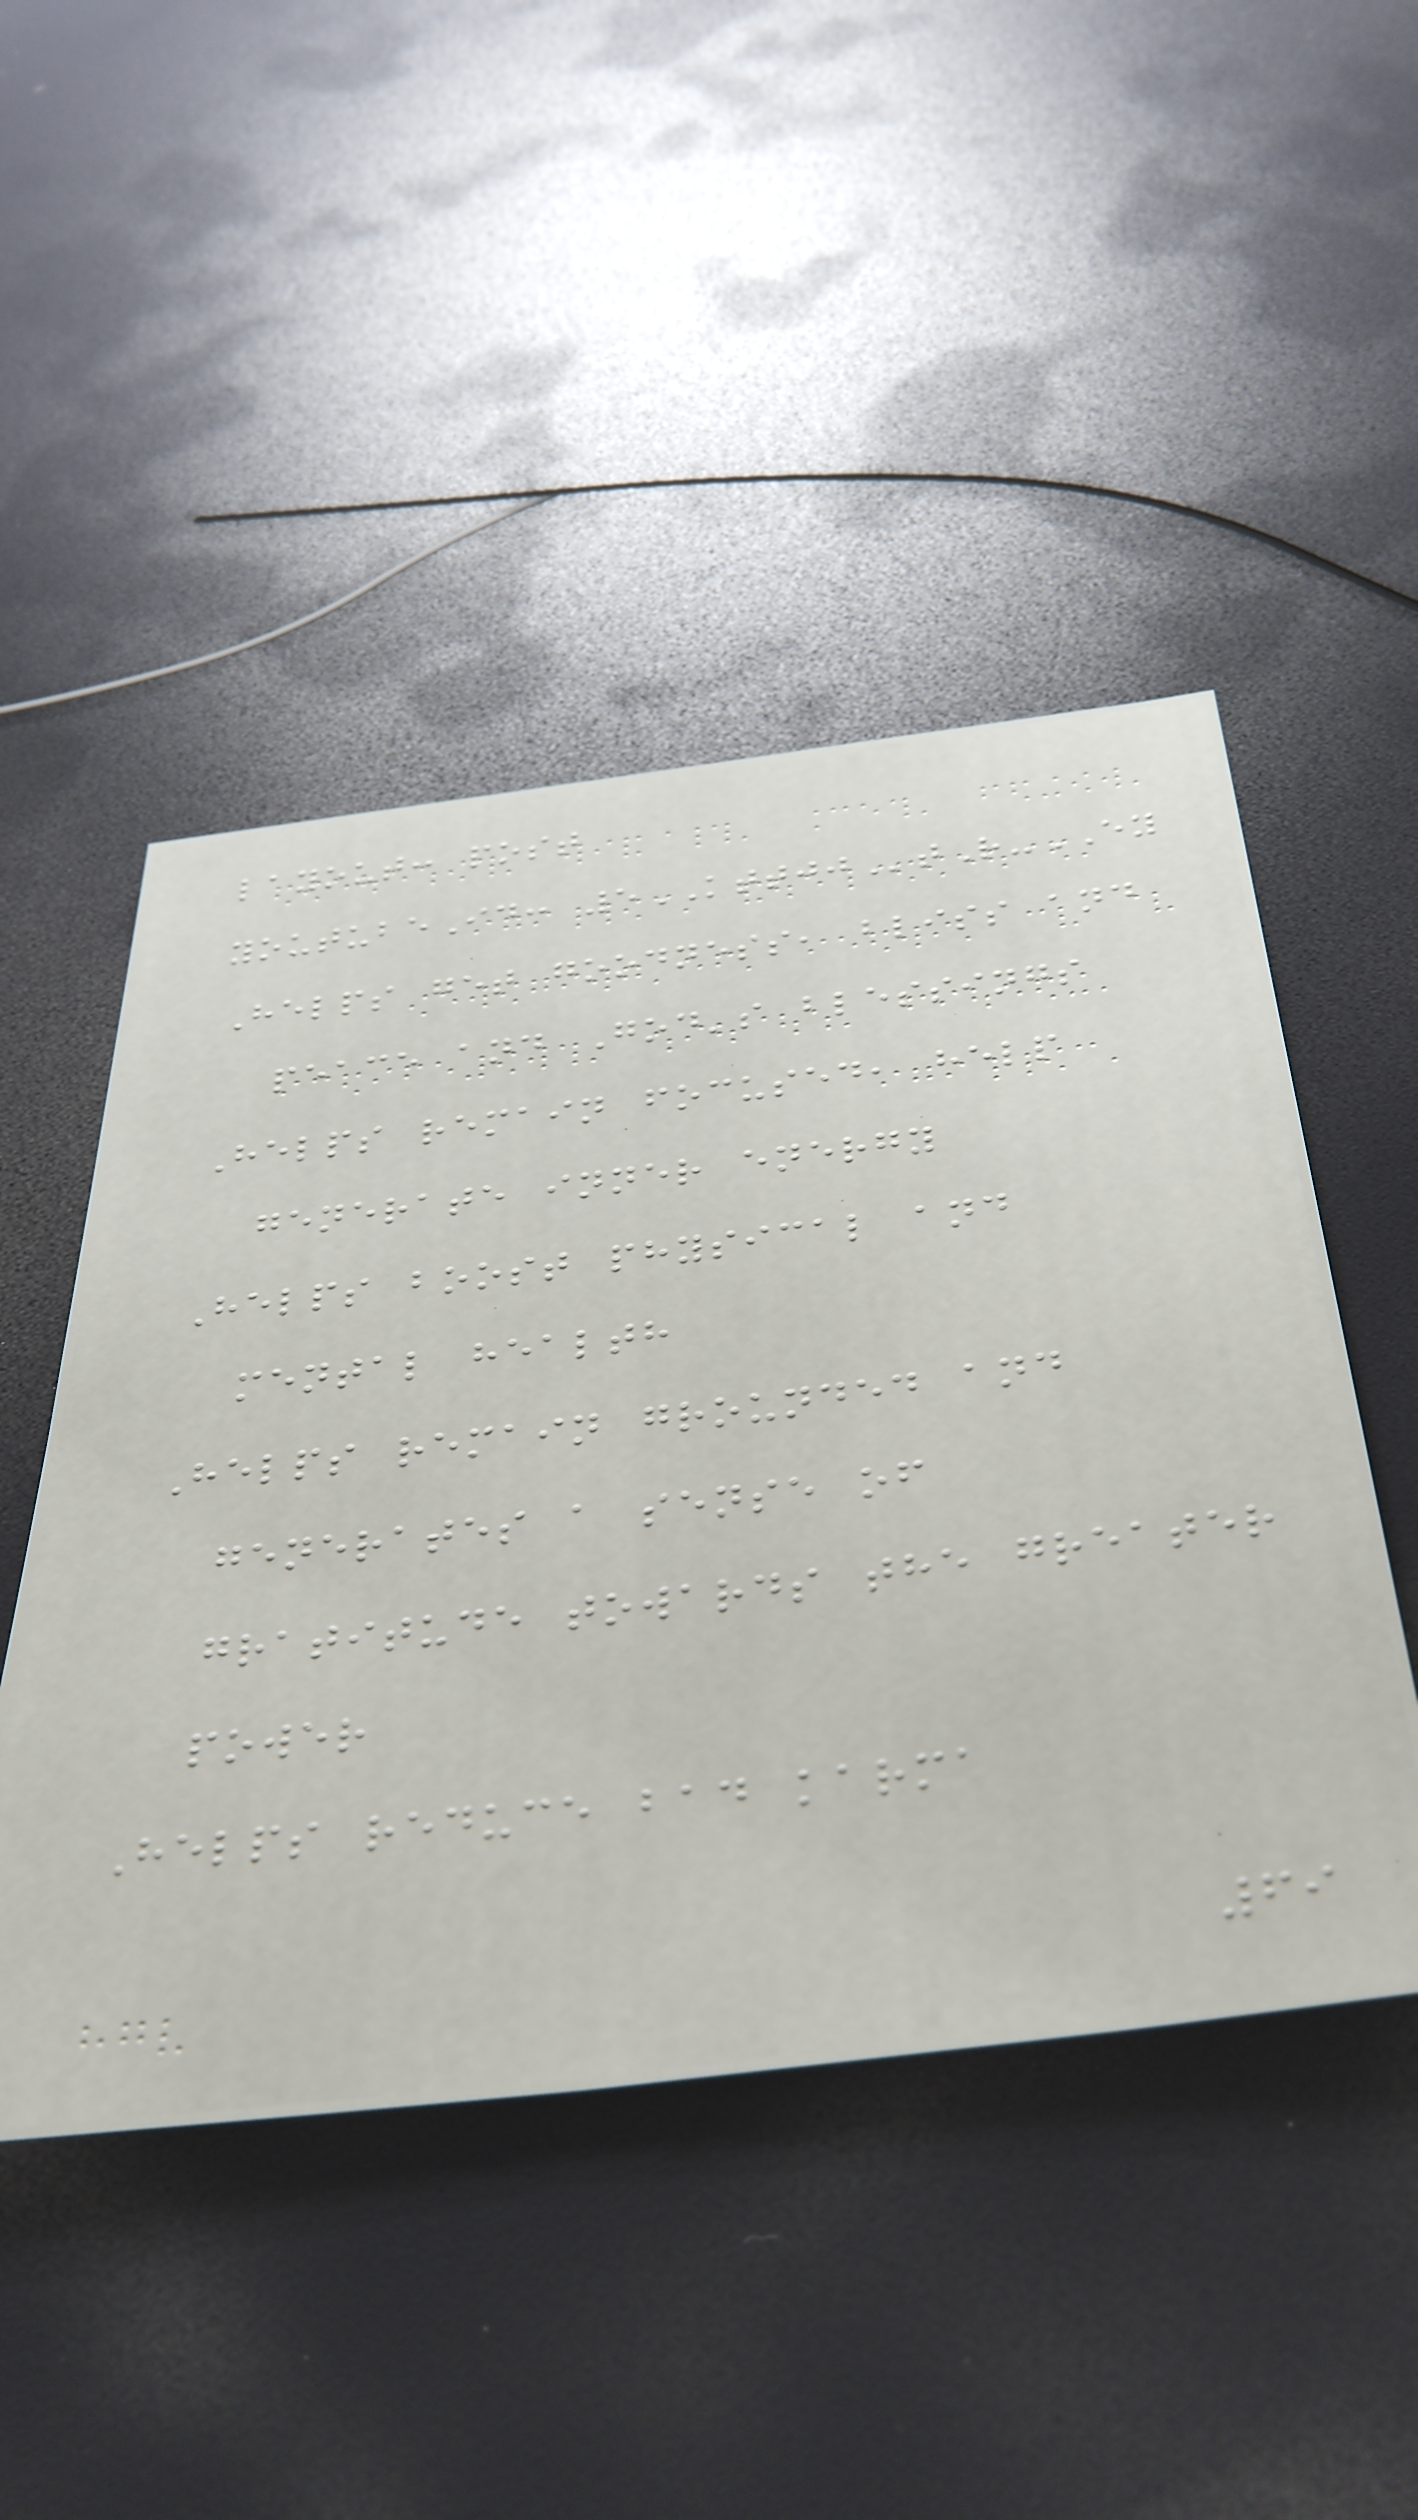layout: post
youtubeId: 5KTTJJtR-EY
Helps get goodness, bliss and
peace and God's blessings
Helps remain focused, help
generate inner energy
Helps boost physical and
mental health
Helps remain grounded and
generates a sense of
gratitude towards the greater
power
Helps reduce bad karma
69
